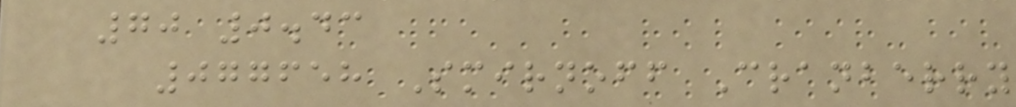70 0.43
077658 Smirnoff Cranberry
